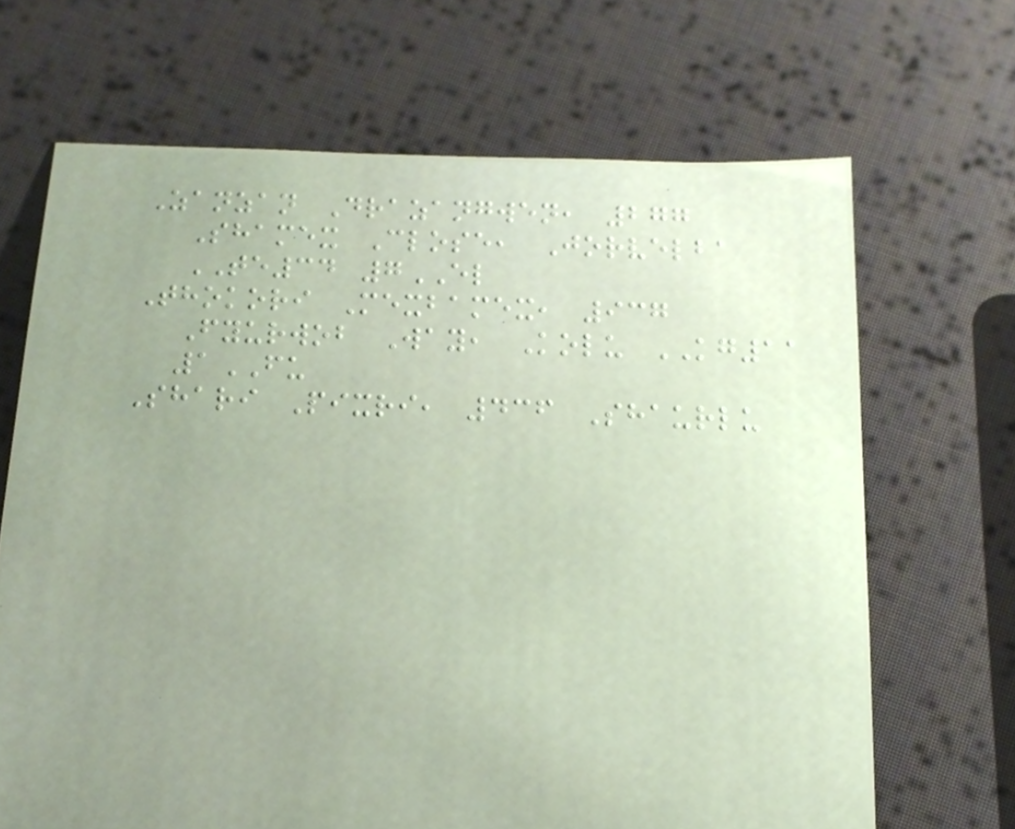Zanzan Drazangwen, 277
Shamex Close, Jorvelba
TE34 7EL
Thokori Mexbamex, 937
Fyurwob Way, Kolu KG11
1FU
Shari Pixri, 436 Shaurlu
